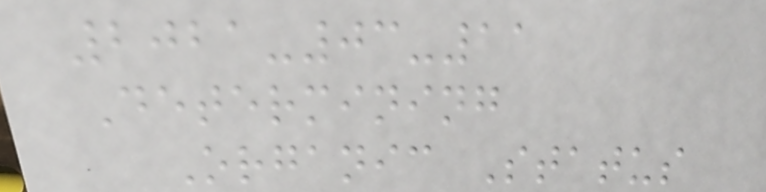2021-03-11
Determining
Organic Status
